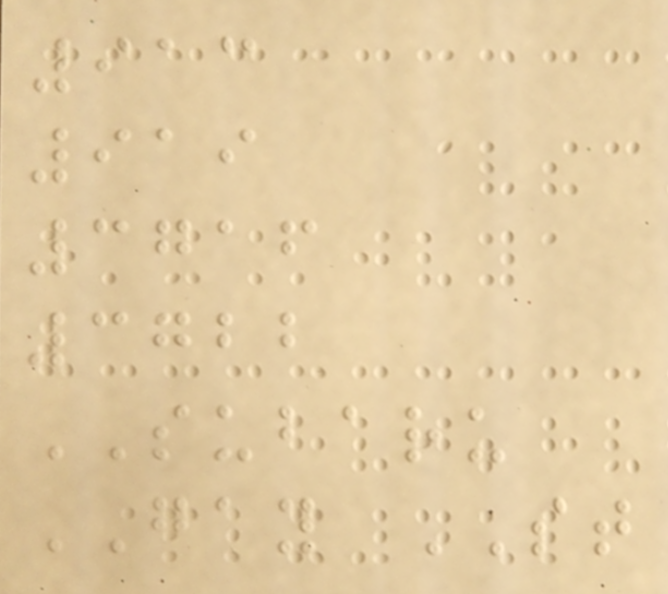913
919
3716
3722
SUBARU
GAY ST
